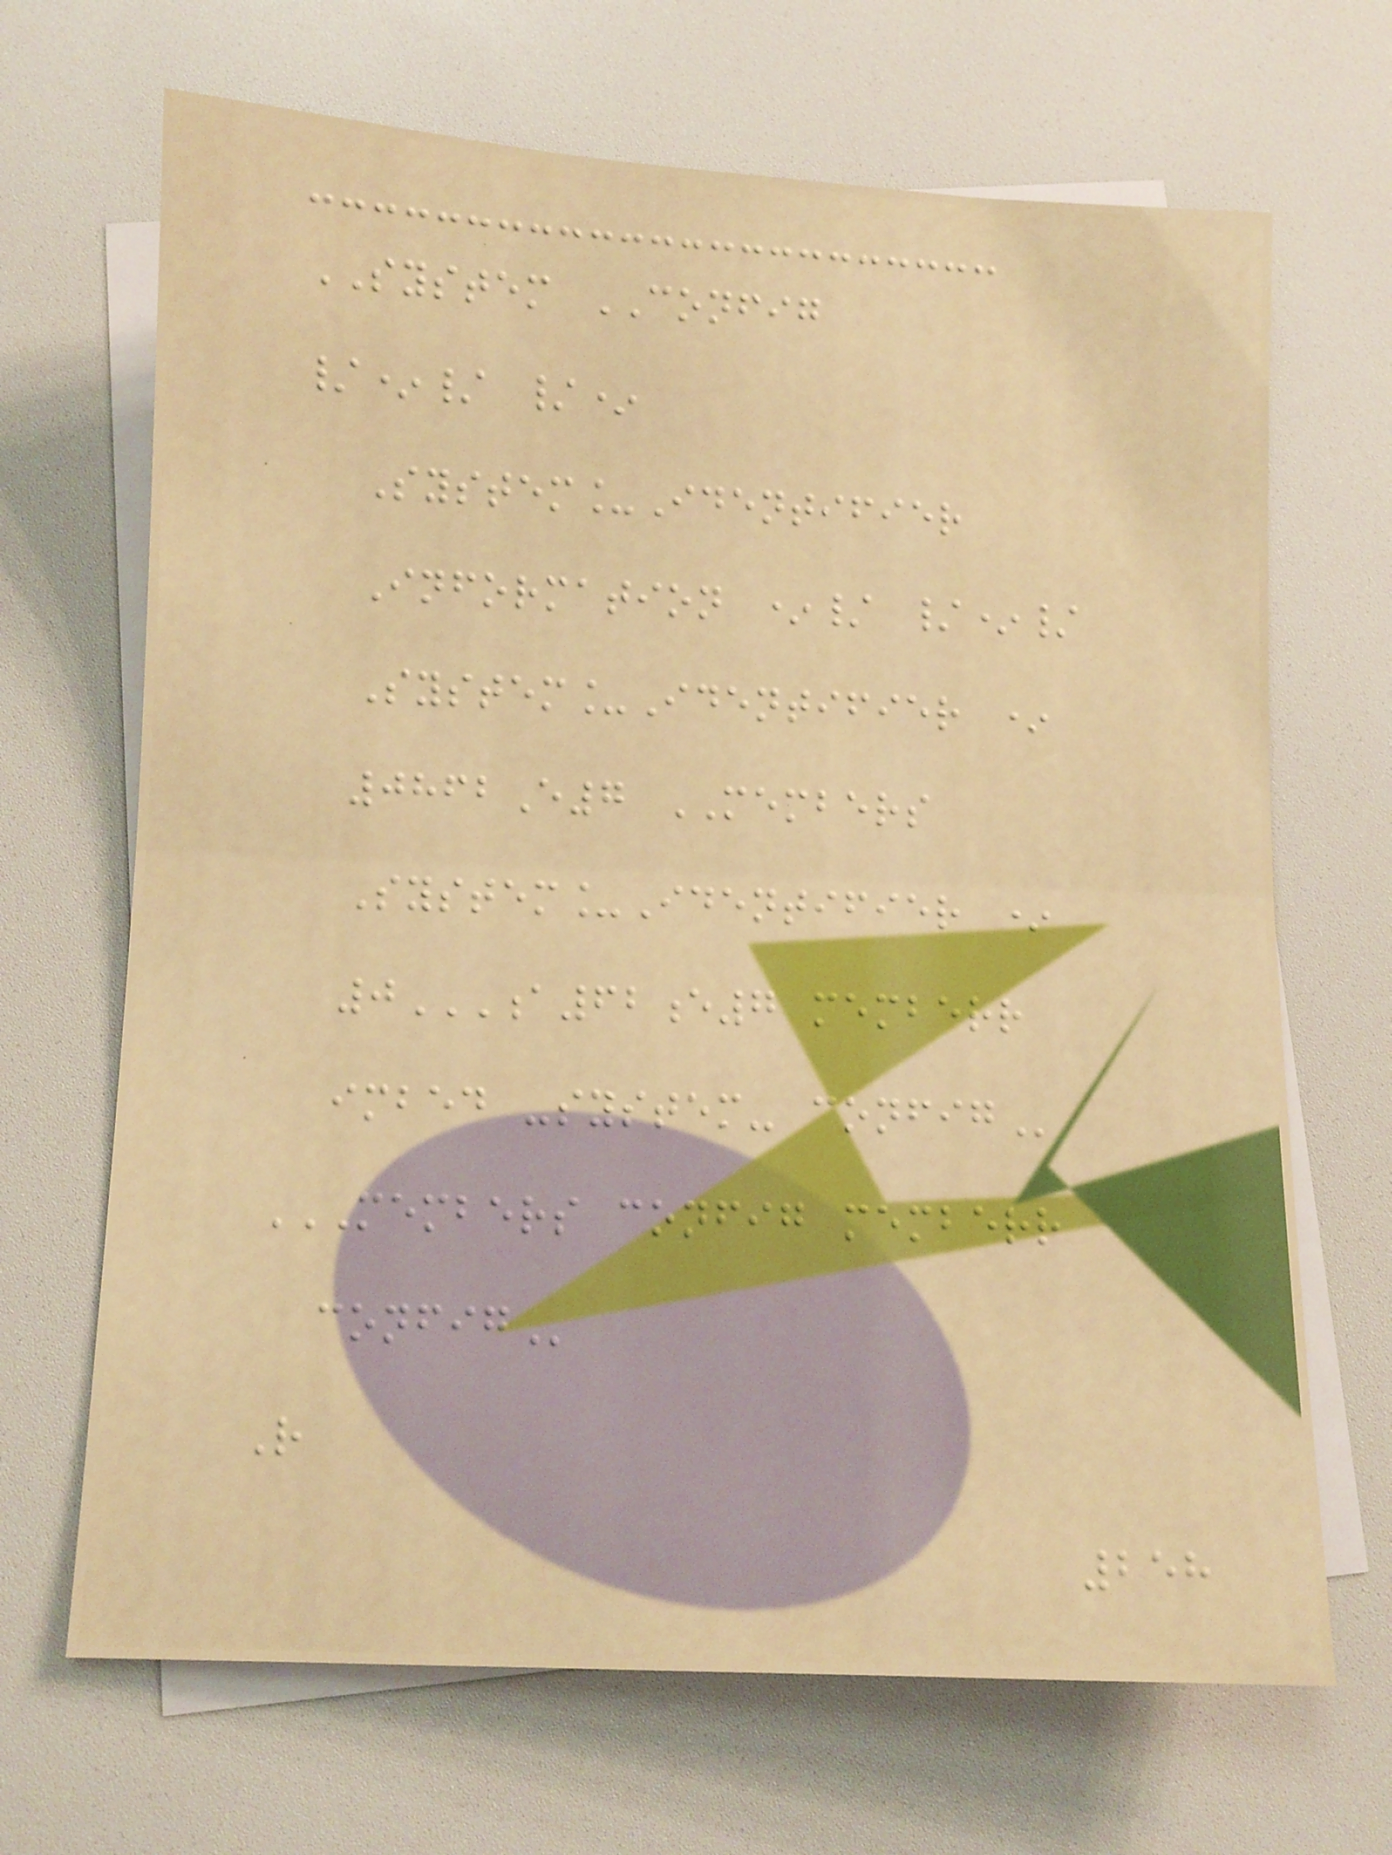SYSTEM CONFIG
/*/ /*
System_Identifier
Information */ /*/
System_Identifier *
0862E7 MEMBERS
System_Identifier *
0A62E7 MEMBERR
IMBED -SYSTEM- CONFIG
MEMBERS CONFIG MEMBERR
CONFIG
R
258
